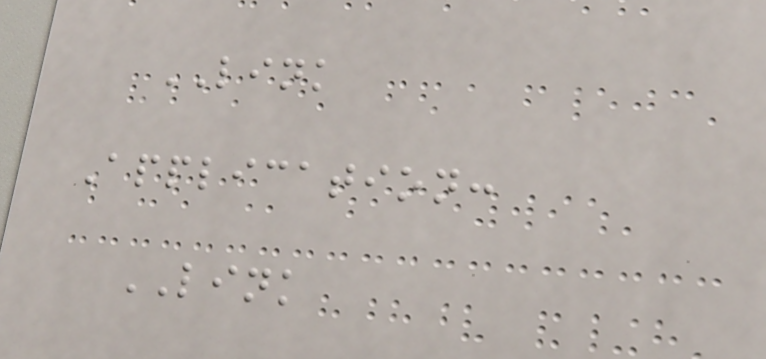LINK
Application:
LINK
